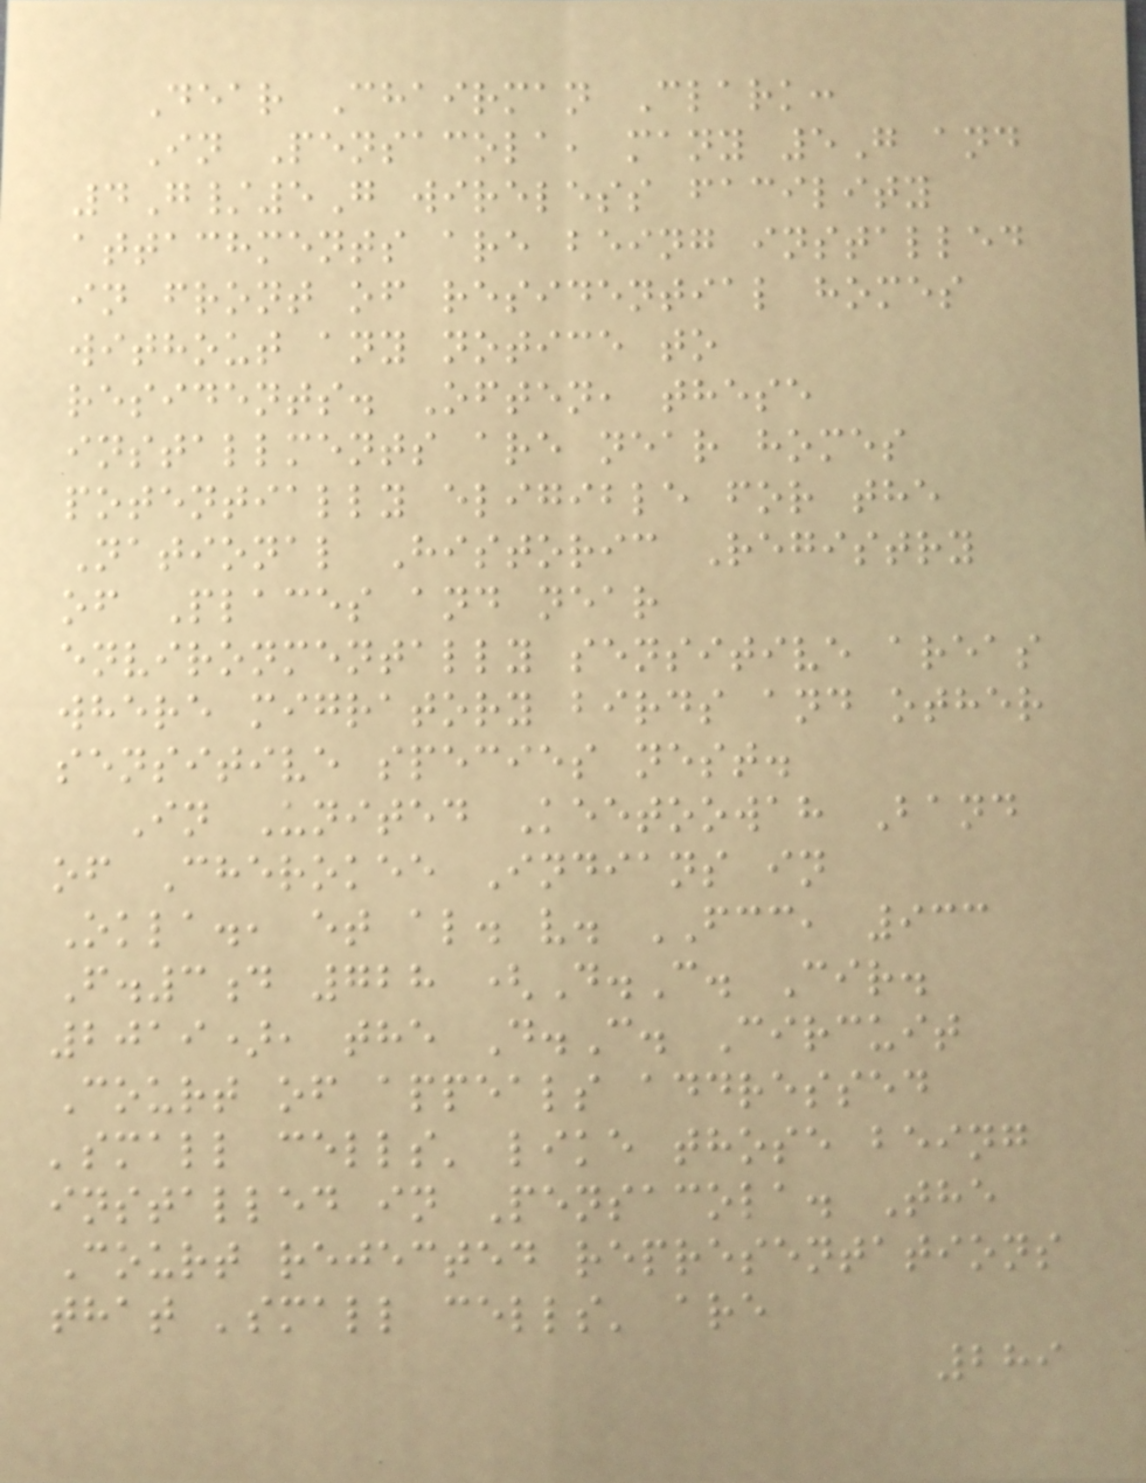Dear Chairman Clark:
In Pensacola, many 5G and
4G/5G wireless facility
attachments are being installed
in front of residential homes
without any notice to
residents. Often, these
installments are near homes
potentially eligible for the
National Historic Registry
of Places and near
environmentally sensitive areas
where migratory birds and other
sensitive species nest.
In United Keetoowah Band
of Cherokee Indians in
Okla., et al. v. FCC, 933
F.3d 728 (D.C. Cir.
2019), the D.C. Circuit
Court of appeals addressed
'small cells' like those being
installed in Pensacola. The
Court rejected representations
that 'small cells' are
289
